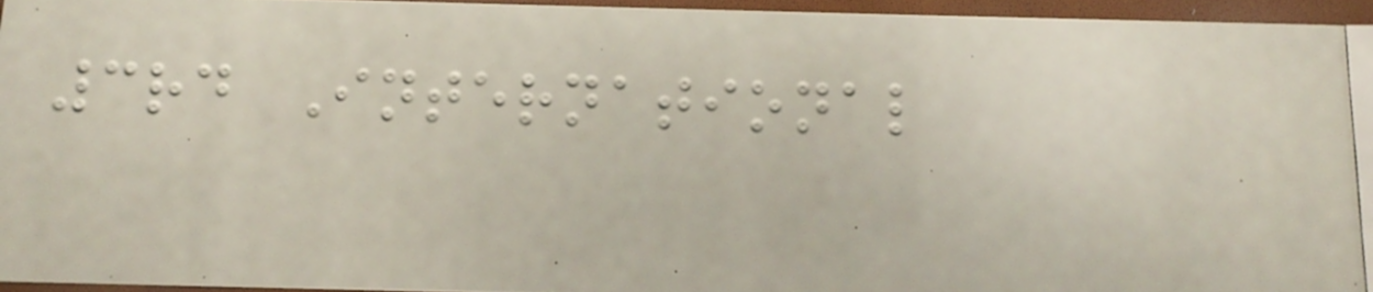3rd International
